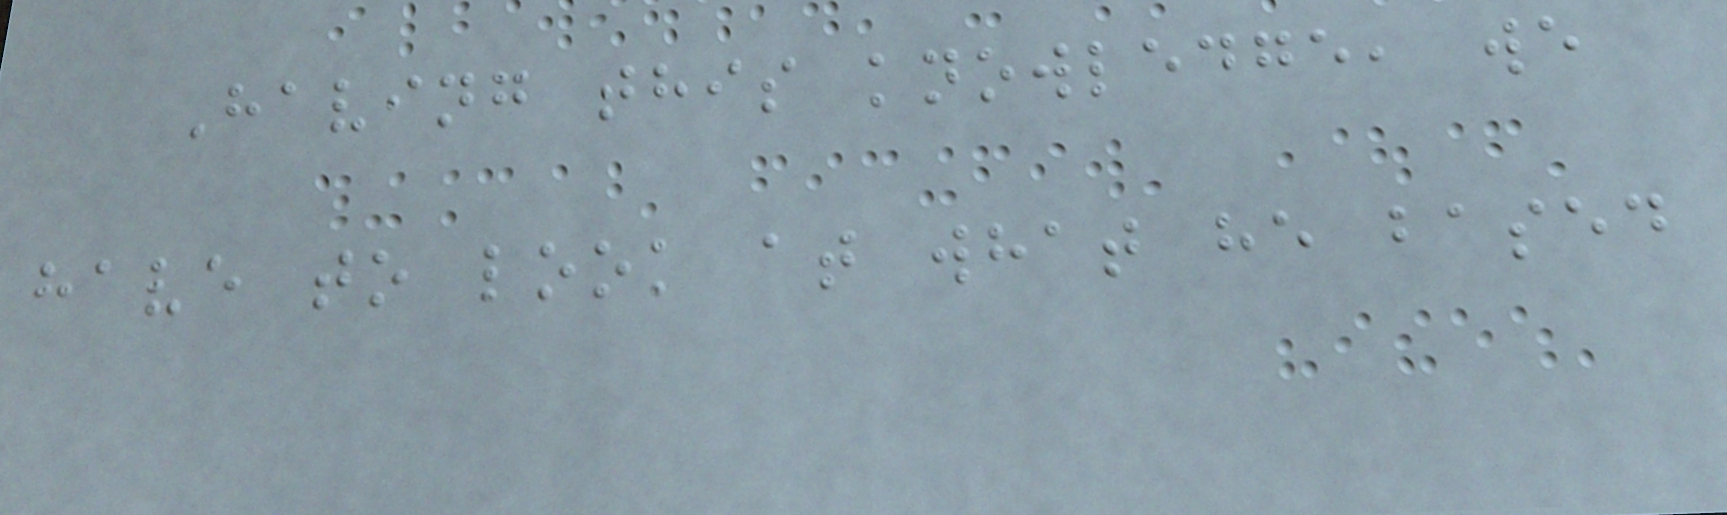Having this knowledge, we
have to look at what he based
